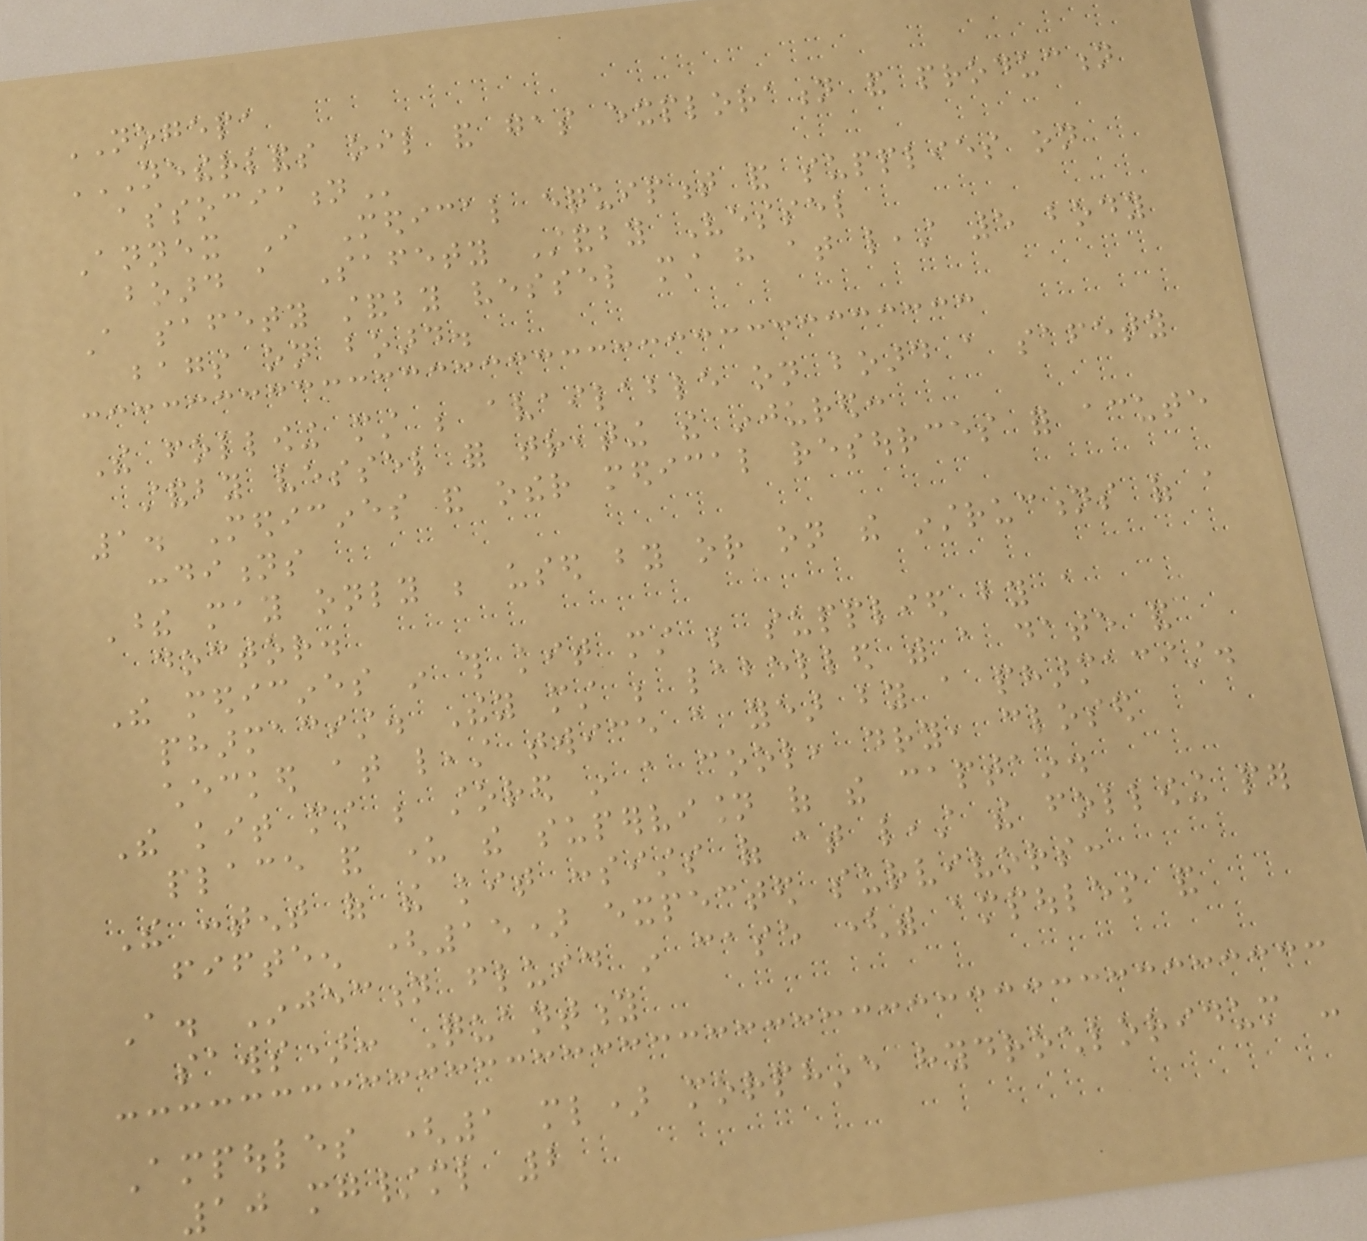NOGEPA
NETHERLANDS OIL AND GAS EXPLORATION AND PRODUCTION
ASSOCIATION
Annex I Medical equipment and supplies on
board a Safety Standby Vessel
A safety standby vessel must have at least 5 body
bags on board.
The following must be available on board a safety
standby vessel for treating the injured:
1. Medicines and other medical resources for acute
conditions
These may only be used by or on the instructions of a
doctor.
The medicines in this kit must be supplied by a
pharmacist. They must be labelled with a date and
checked at least twice a year by a pharmacist.
The kit must be stored in a cool, dry, closed
place and under the supervision of the captain.
The content of the kit consists of at least the following per
fifteen (15) expected survivors:
A. Injection fluid in case (with ampoules and
saws): Quantity
Ampoules (1 ml) morphine hydrochloridum -
10 mg/ml 2
